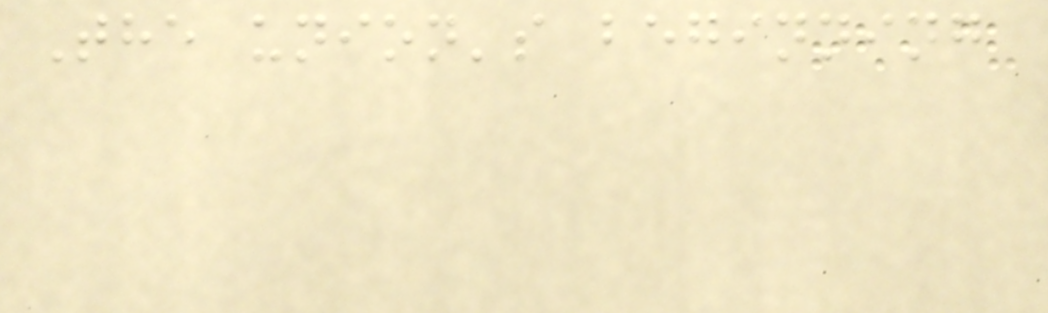The union's beginning
